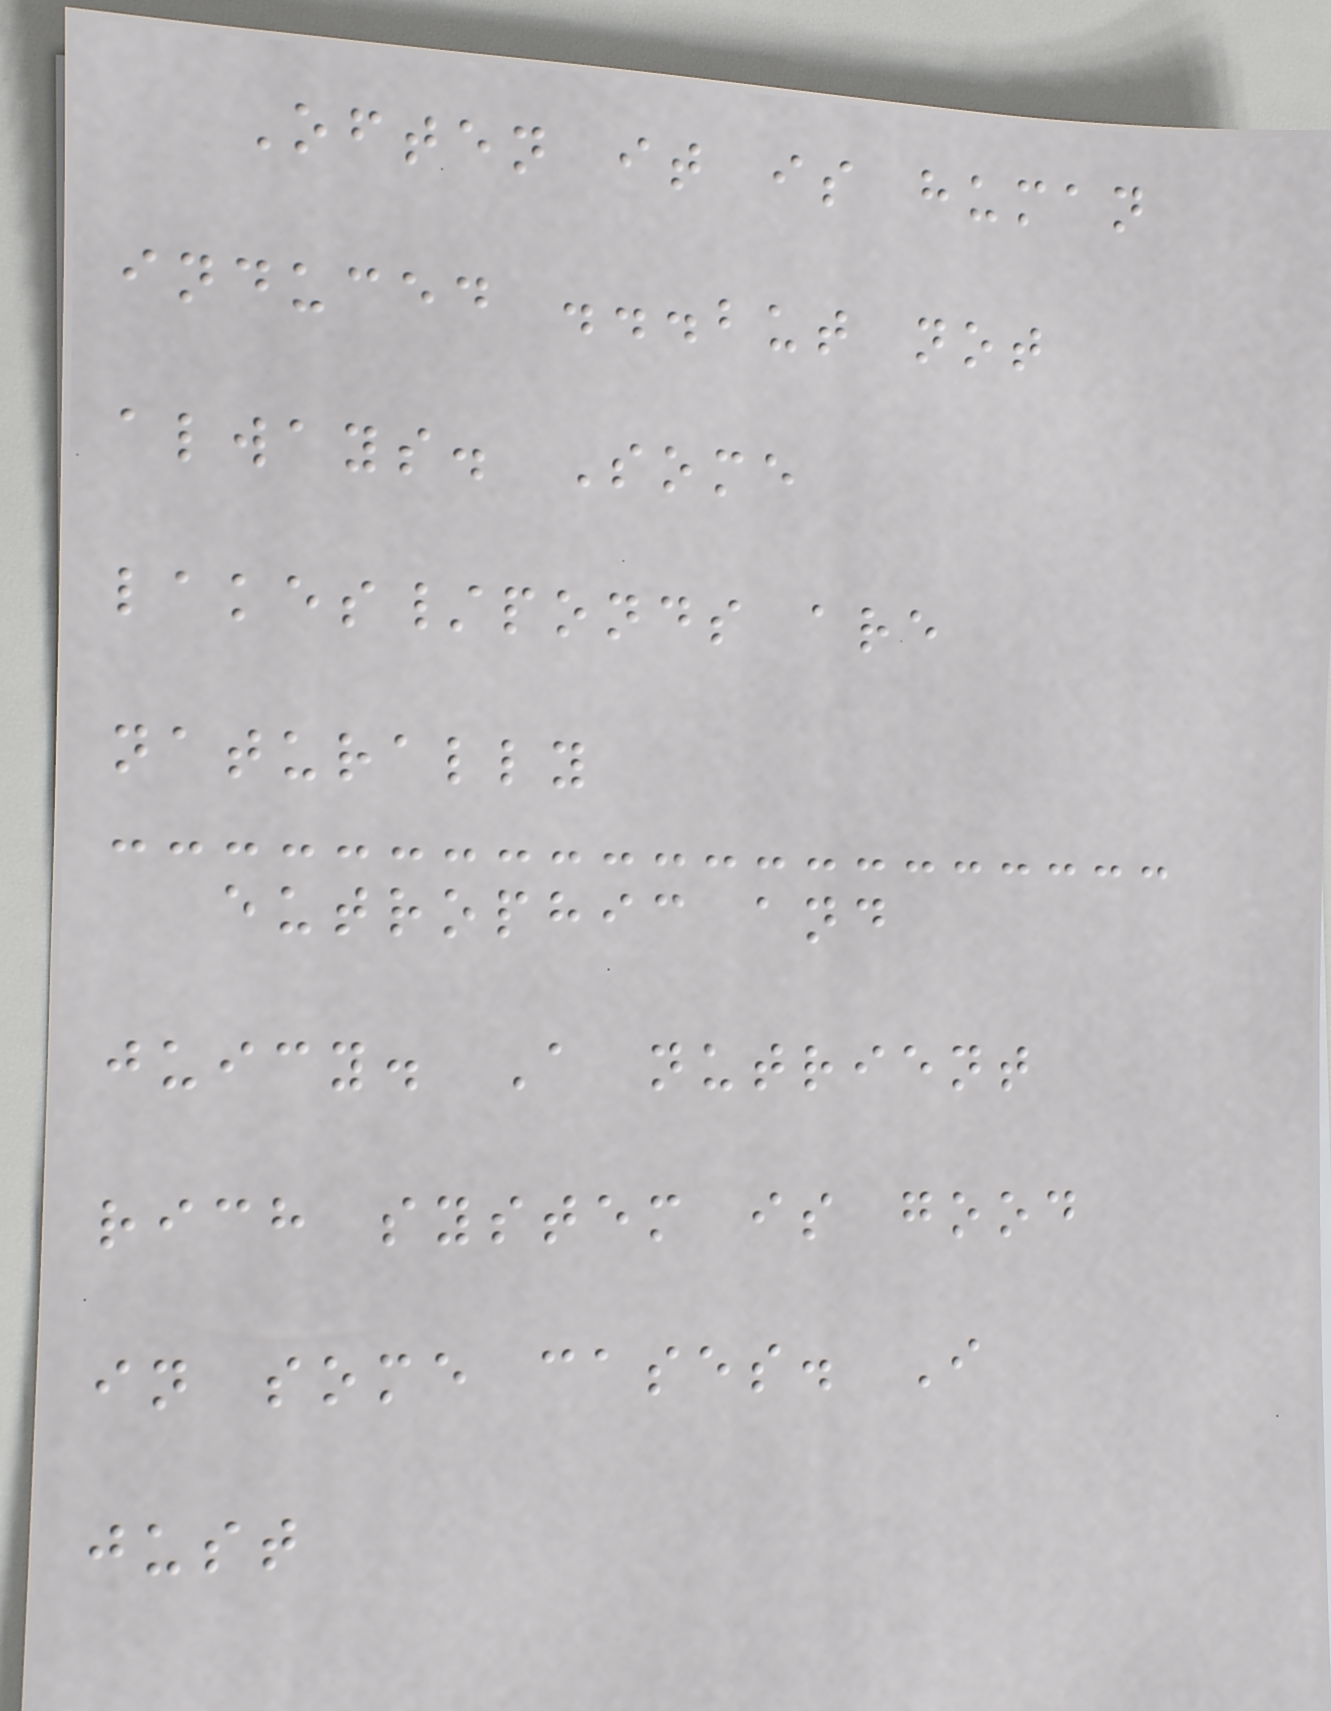Often it is human
induced ...but not
always. Some
lakes/ponds are
naturally
eutrophic and
juicy. A nutrient
rich system is good
in some cases. I
just
